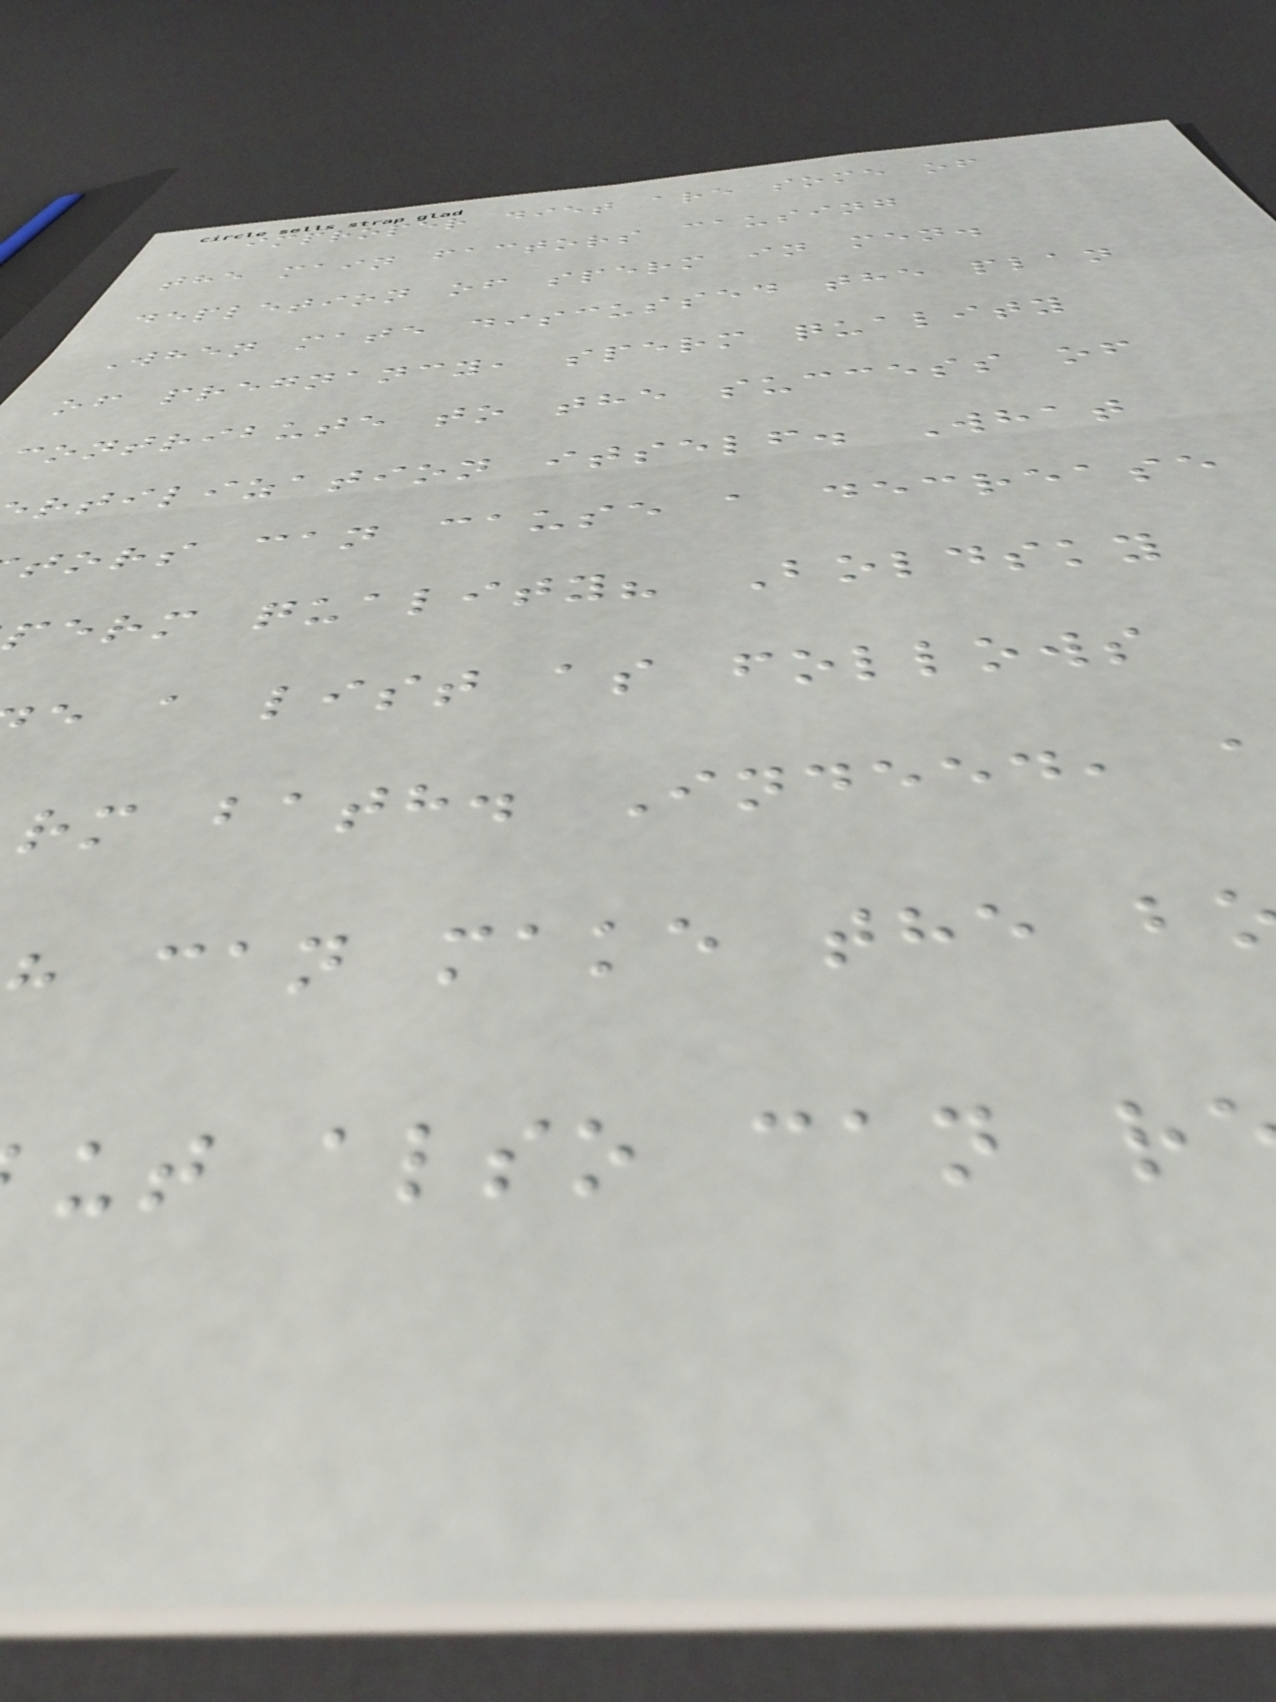improper diet are some of
the main factors causing
depletion of sperm in men.
When mate discussed the plan
of pregnancy, sperm quality
contribute to the success of
rtilization itself. What
tors can cause a decrease
perm quality? Boldsky
e a list as follows
rm bath. Indeed,
can make the b
ut also can r
